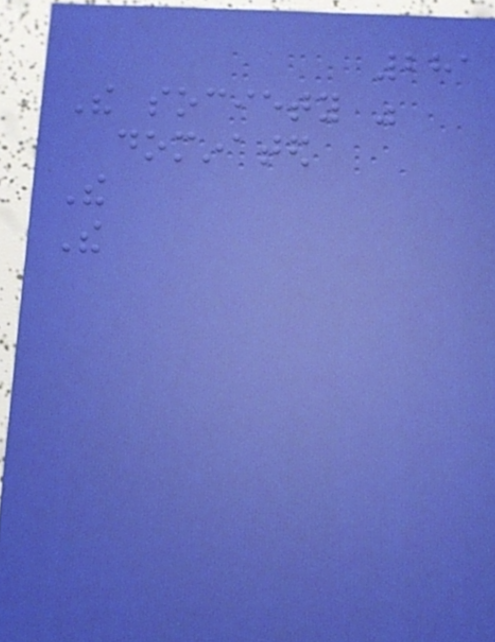281
The society was
dominated
The
The
